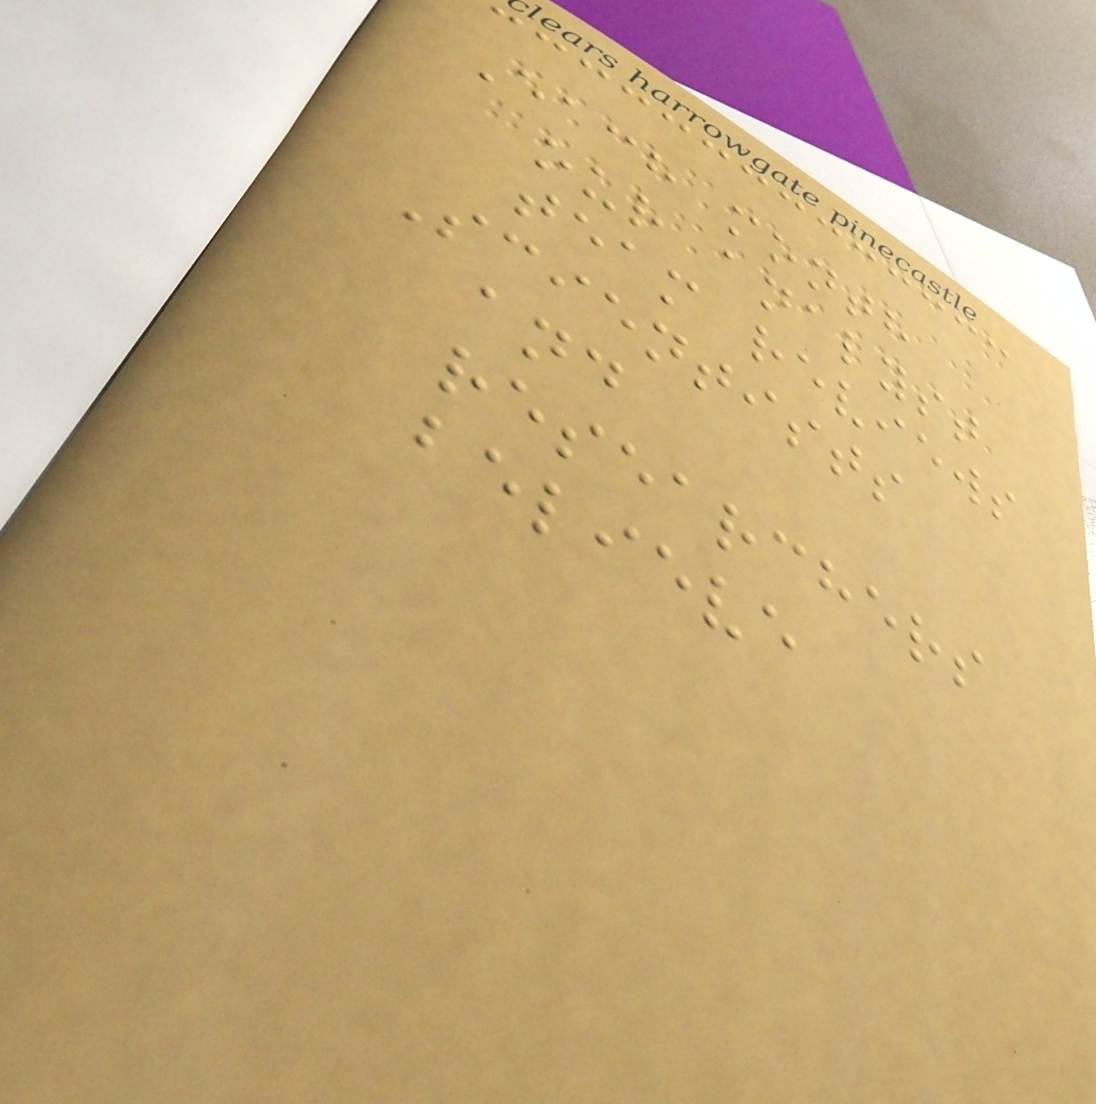Each month
our analyst
team reviews
Scientists
and
researchers
believe
